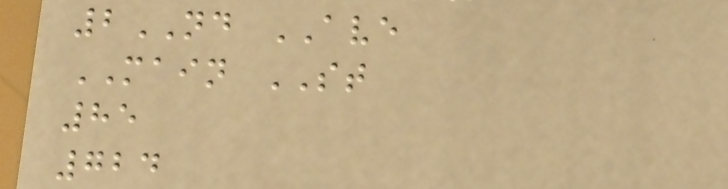2ND AVE
MAIN ST
85
724
